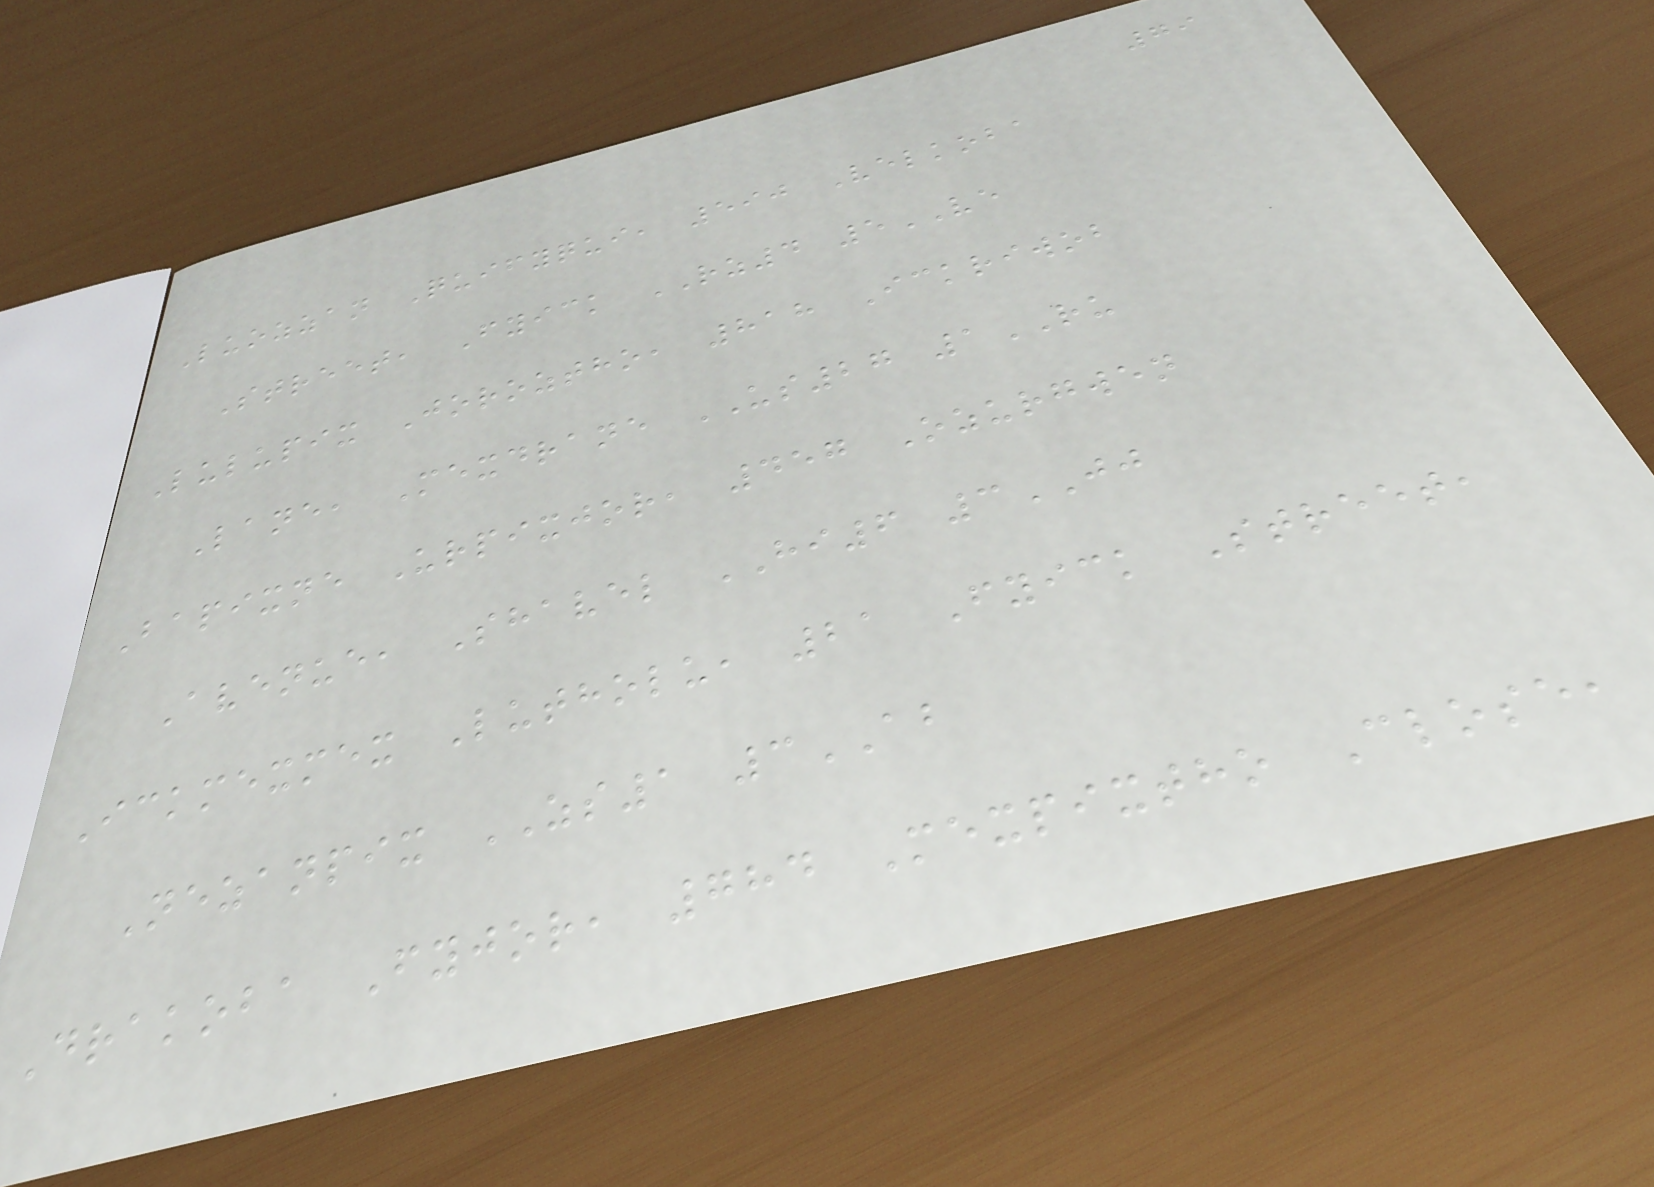79
Luozzan Quifyqui, 590 Velkoba
Street, Fyick RZ4 5VE
Lulupix Joroztho, 818 Ickriwob
Lane, Mexdrane US27 1RU
Bapixne Urpixjor, 457 Ozurgwen
Avenue, Shavel HI6 3JJ
Ickmexmex Lutholu, 21 Fyick Street,
Nezanpix ZS1 3AB
Drakoba Fyjor, 784 Mexpixtho Close,
